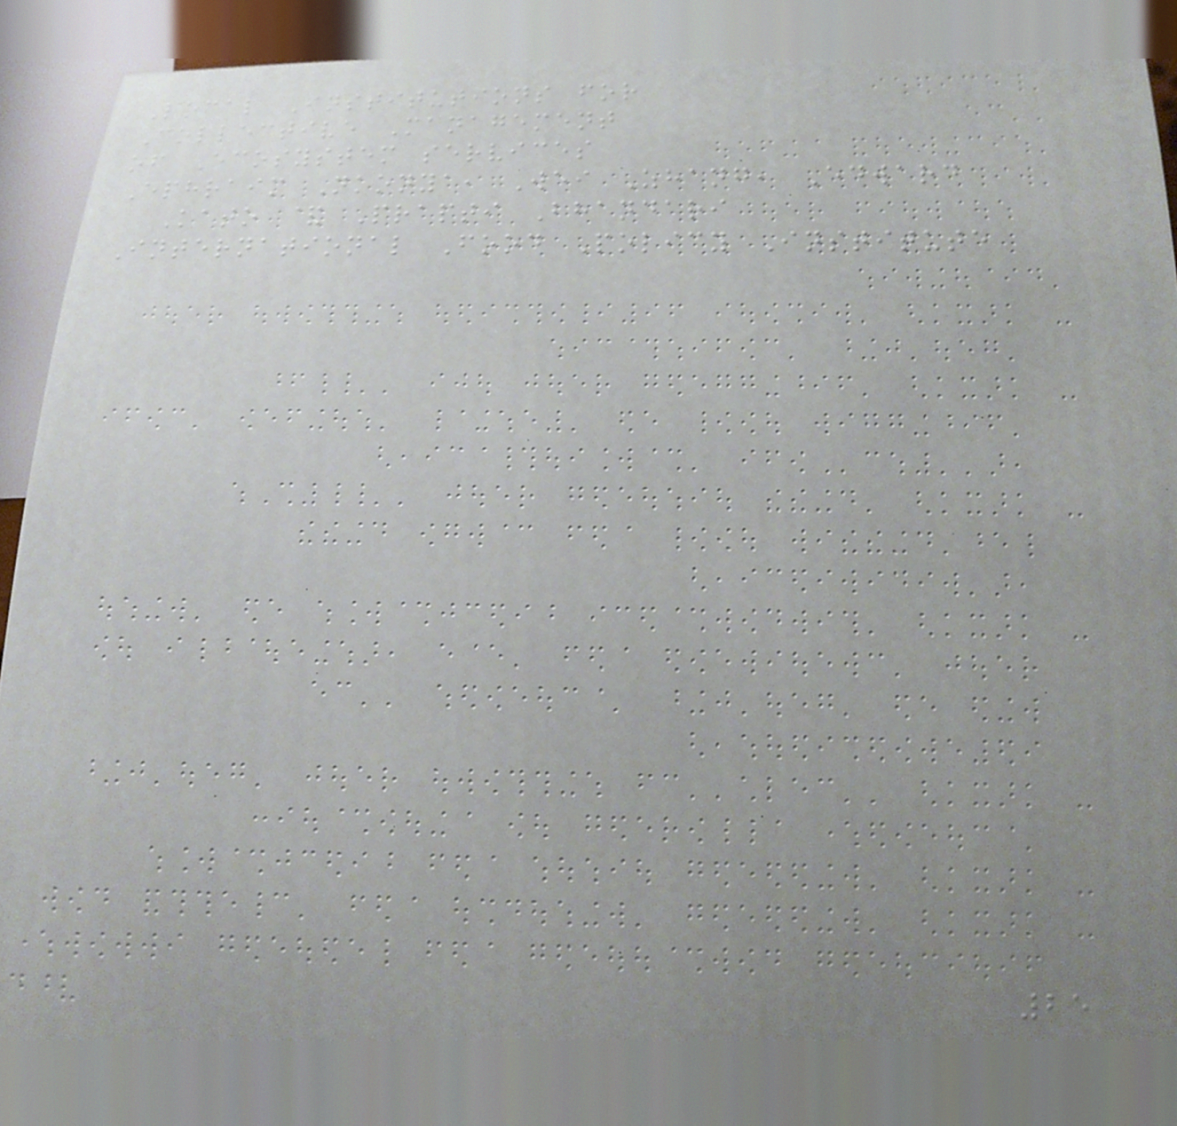Local Institutions for
Collective Management
of Ecosystem services
Ephraim Nkonya, Wei Zhang, Edward
Kato & Prapti Bhandari
International Food Policy Institute
25
